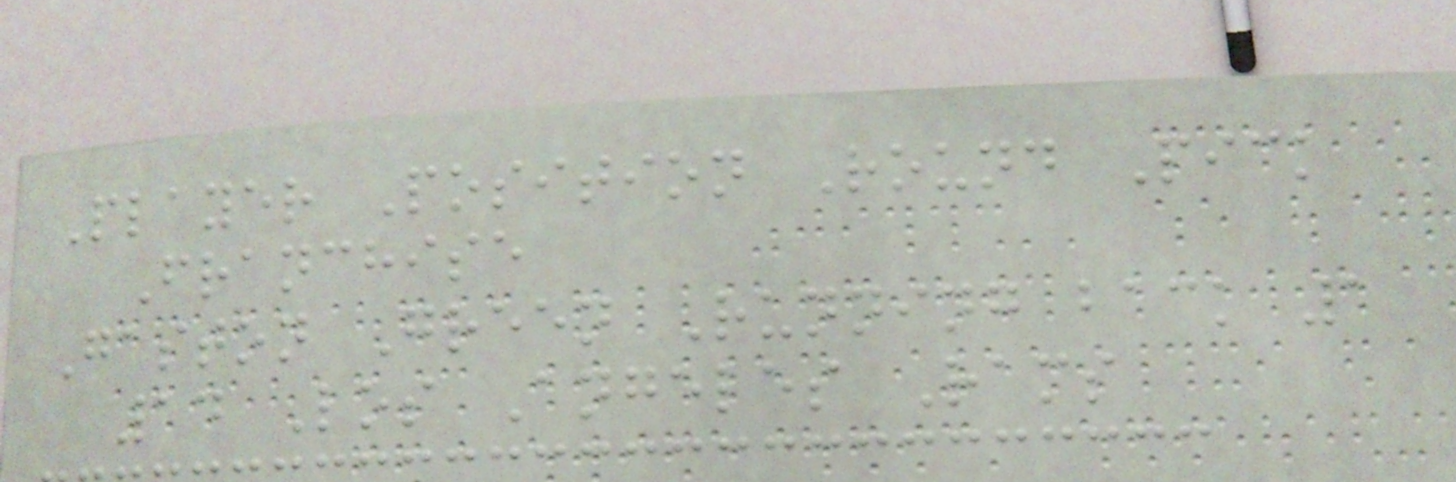Player Position Round Pick
Franchise
Gaston Green Running back 1
14 Los Angeles Rams
